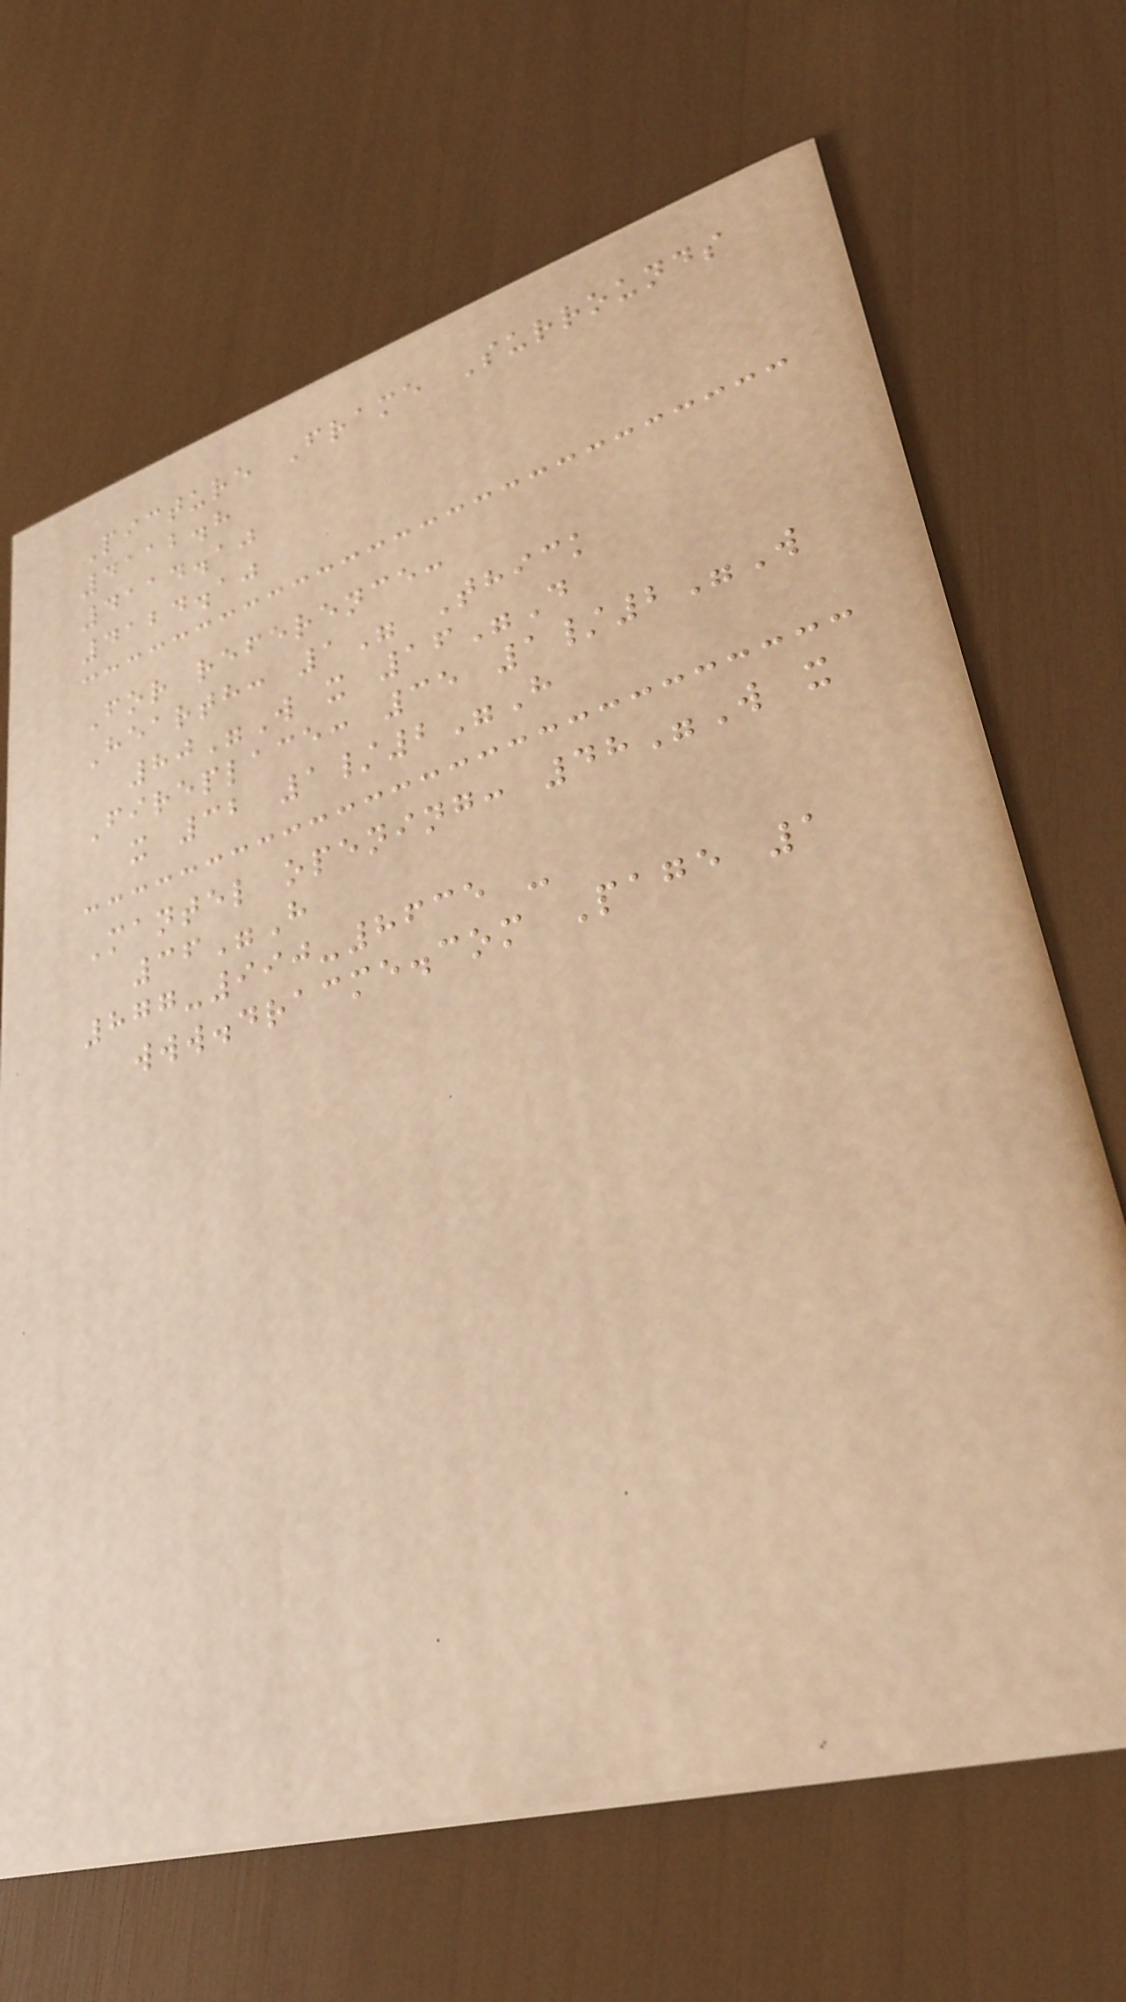Picture Frame Surrounds
4112.8
4114.10
4124.10
For reference:
Hearth: 1" Thick
80"W x 16"D
Fireplace: 35 1/2"W
x 32 1/2"H
Mantel opening: 48"W x
36"H
877-990-8635 -
www.dracme.com Page 1
